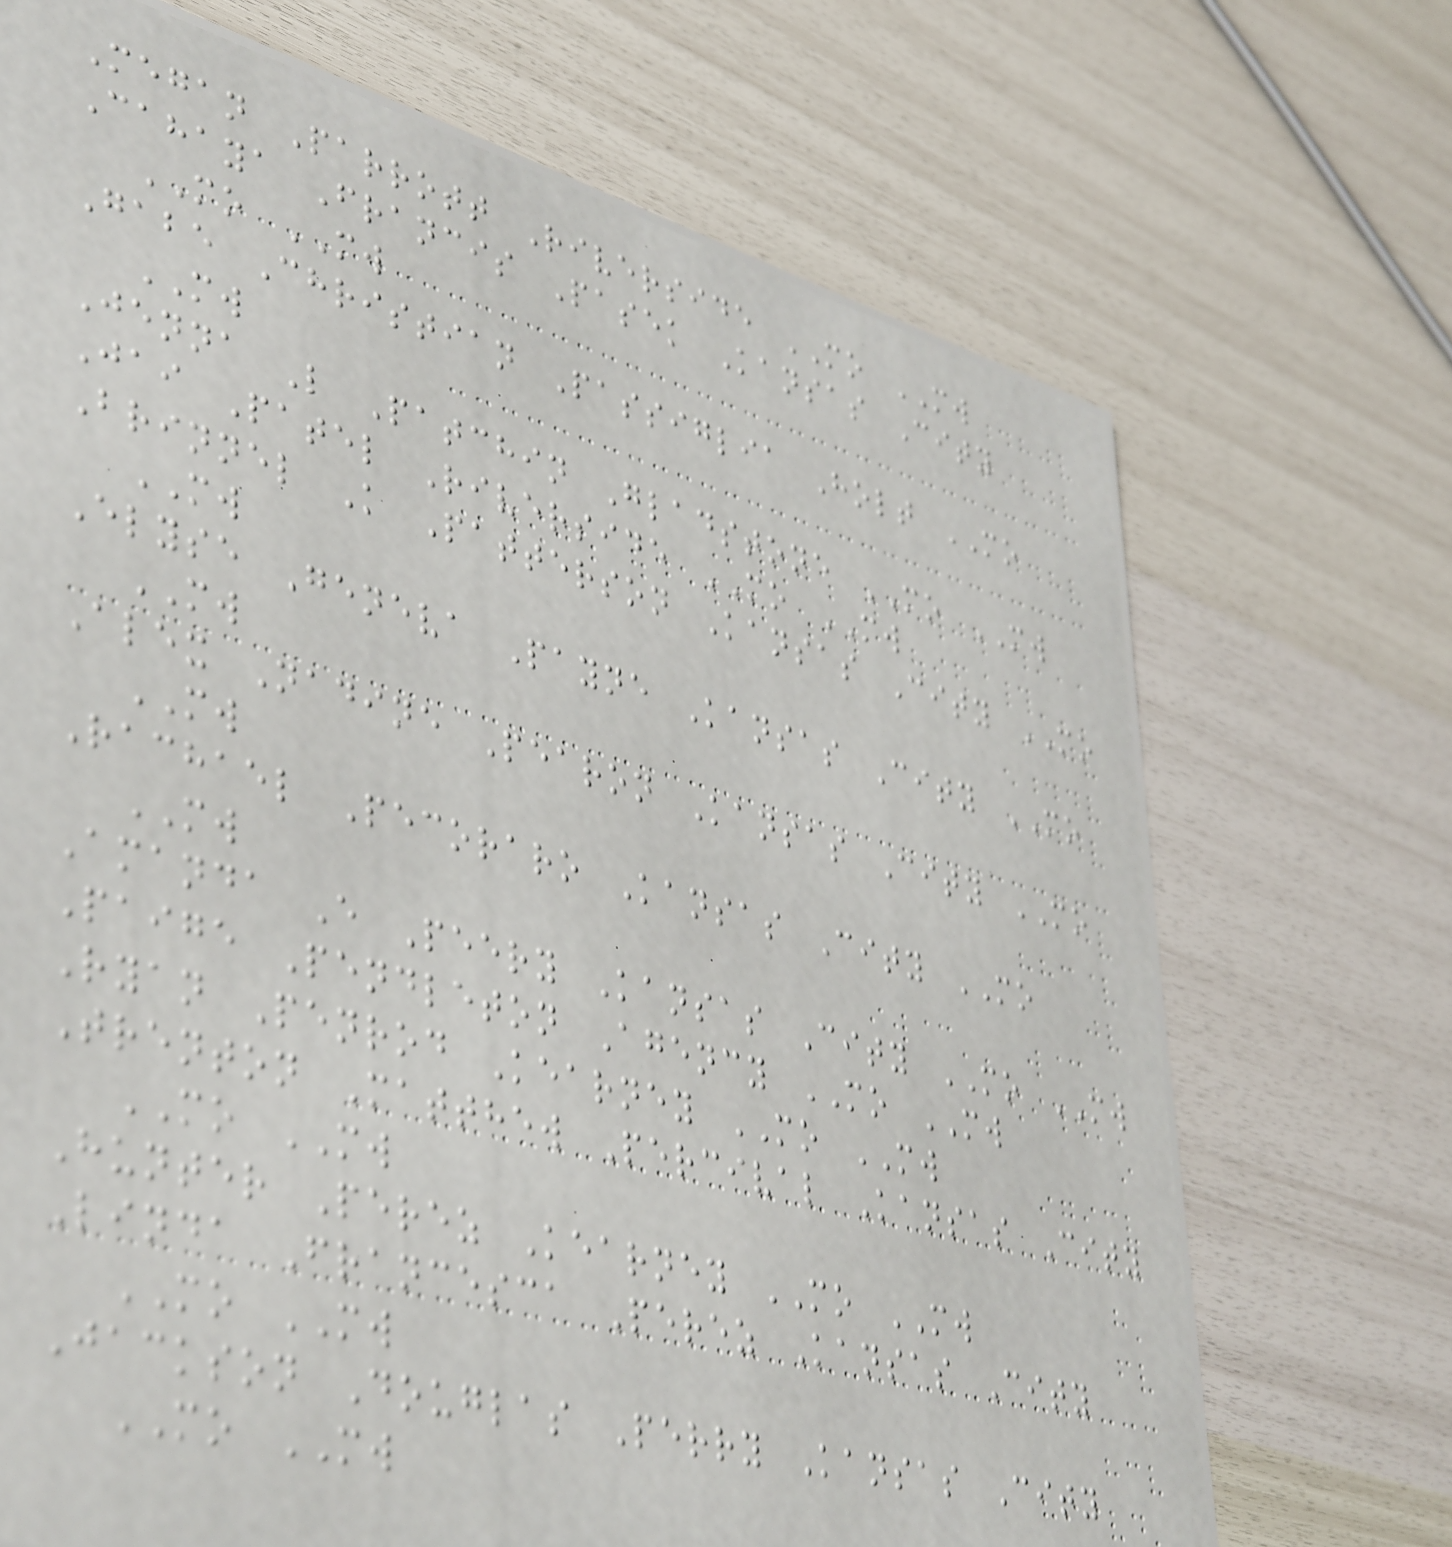Megan Parrott Riverside MO MW
Cahaya Francis Pasek Kansas City
MO MW
Gabe Christian Passiglia Holt MO
MW
Jenna L Patchin Gladstone MO MW
Jai Patel Riverside MO MW
Brinnel K Patterson Kansas City MO
MW
Elyse Geneva Payne Kansas City MO
MW
Alex Nadine Pearon Kansas City MO
MW
Rachael Pecoraro Kansas City MO
MW
Amanda E Peery Kansas City MO MW
Paige Pendleton Agency MO MW
Ryan Penrod Kearney MO MW
Trenton Matthew Percival Kansas City
MO MW
Hunter Perez Kearney MO MW
Linda Francesca Perez Kansas City
MO MW
Jackson Douglas Perry Kansas City
MO MW
